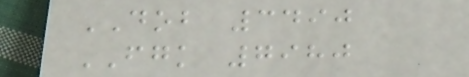DOB 3490
FGK 7980
